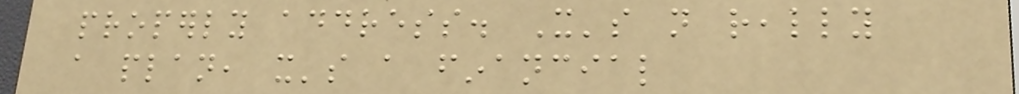properly address. It's not really
a plan, it's a financial
